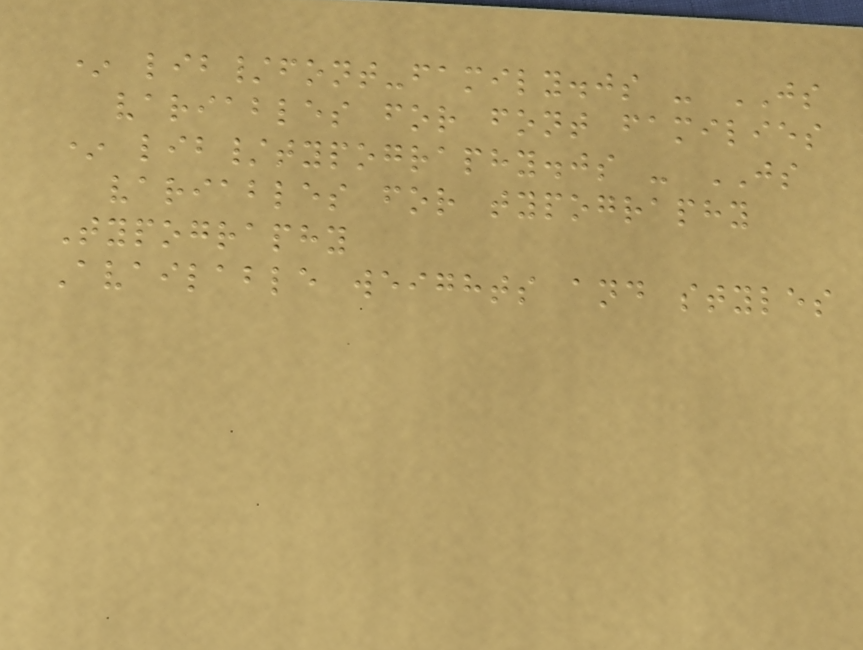* lib/font-family.js - JS
variables for font families
* lib/typography.js - JS
variables for typography
Typography
Available weights and styles
